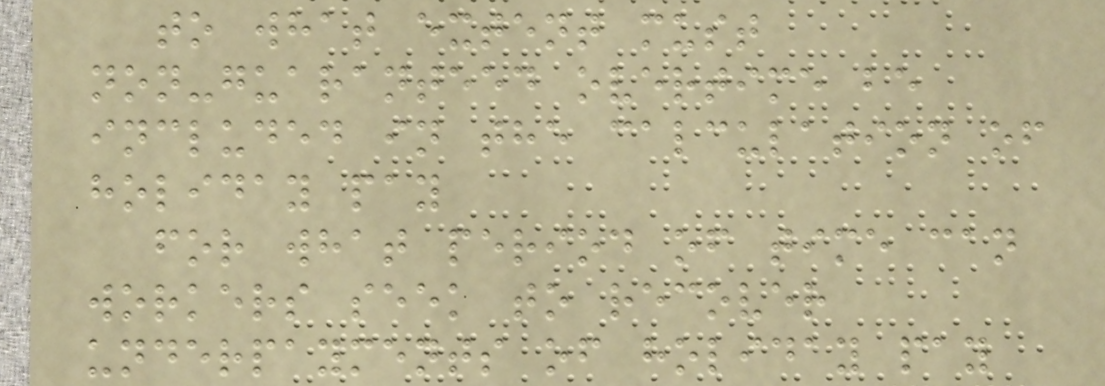to what extent must
non-guaranteed overtime be
included in the calculation of
holiday pay
for what period of time can
workers seek to recover
underpayments of holiday pay
